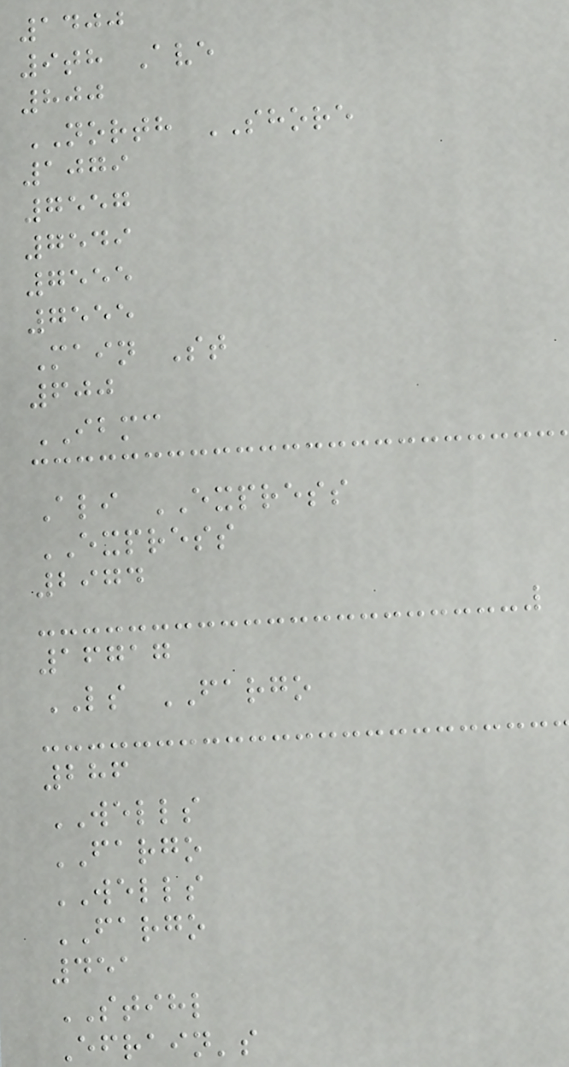1400
9th Ave
800
NORTH SHORE
1079
7557
7549
7555
7555
Main St
600
IBMC
Ali EXPRESS
EXPRESS
2974
16717
LS FARGO
286
WELLS
FARGO
WELLS
FARGO
451
STIHL
Efrain's
